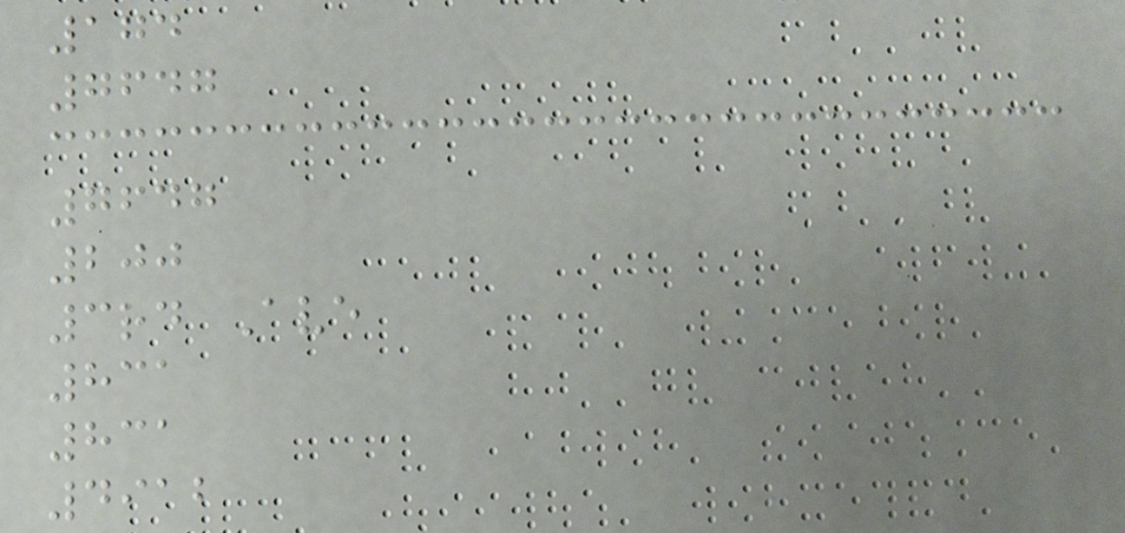174
7647
7647
200
3rd Ave
831
831
4912
